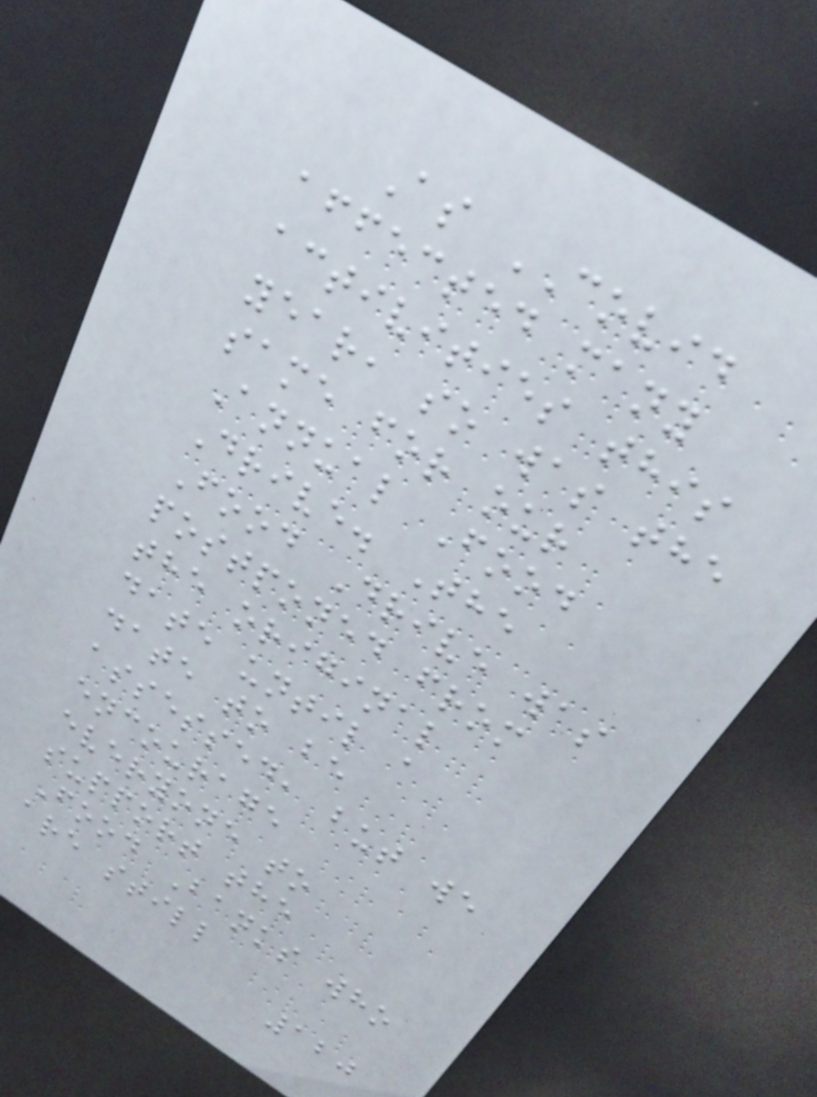As COVID
affected many
activities this
year, so was the
same for our
Annual Food
Drive. The
Food Drive was
postponed from
the original
date until a
date to be
assessed, but we
encourage
everyone to
support the
Food Banks who
are still
120
